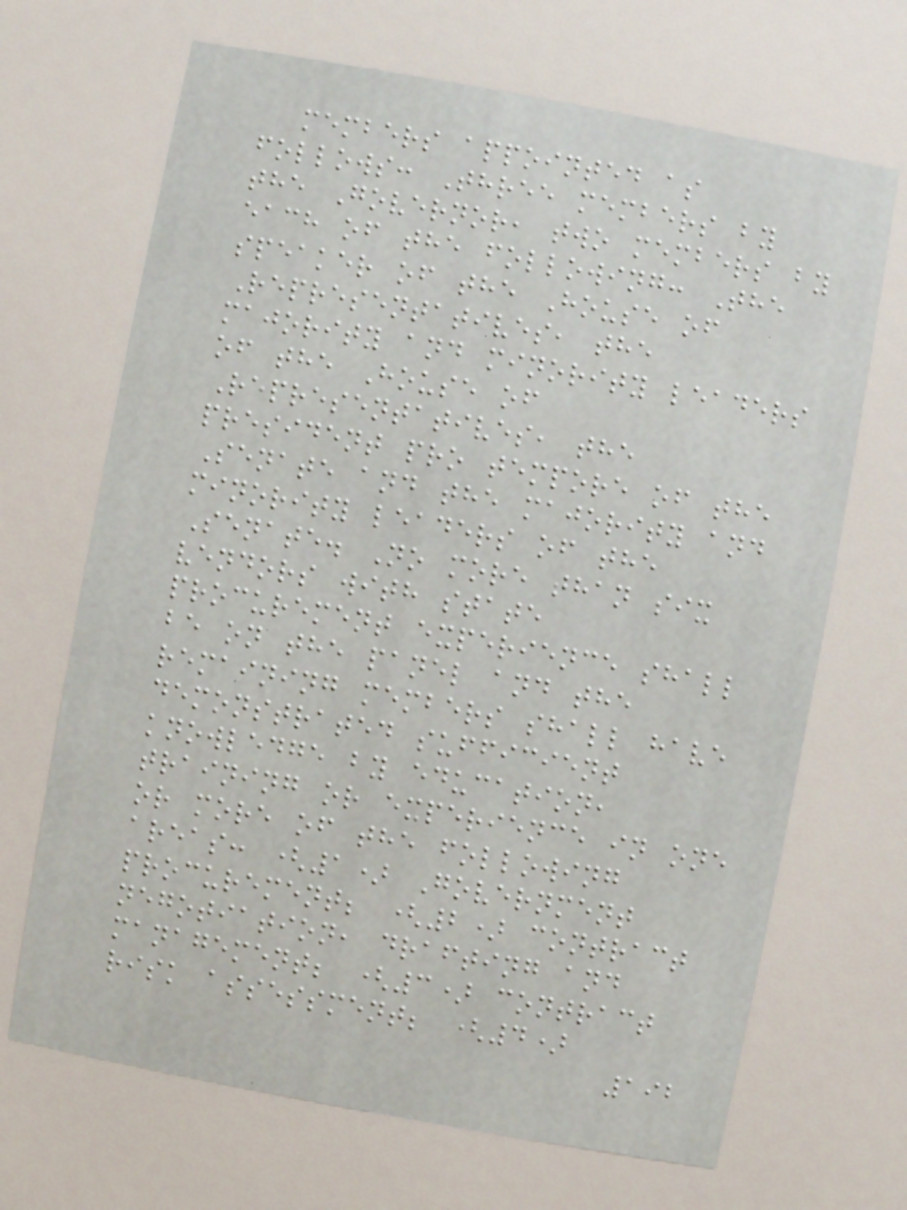members appointed as
follows: Three members by
the Governor, two members by
each of the following: The
speaker of the House of
Representatives, the
majority and minority leaders
of the House of
Representatives, the
president pro tempore of the
Senate and the majority and
minority leaders of the
Senate. No more than six
vendors with state
procurement experience shall
be on the panel and the
remaining members shall have
demonstrated sufficient
knowledge by education,
training or experience in one
or more of the following
areas: (1) Government
procurement; (2) contract
negotiation, drafting and
management; (3) contract
risk assessment; (4)
192
